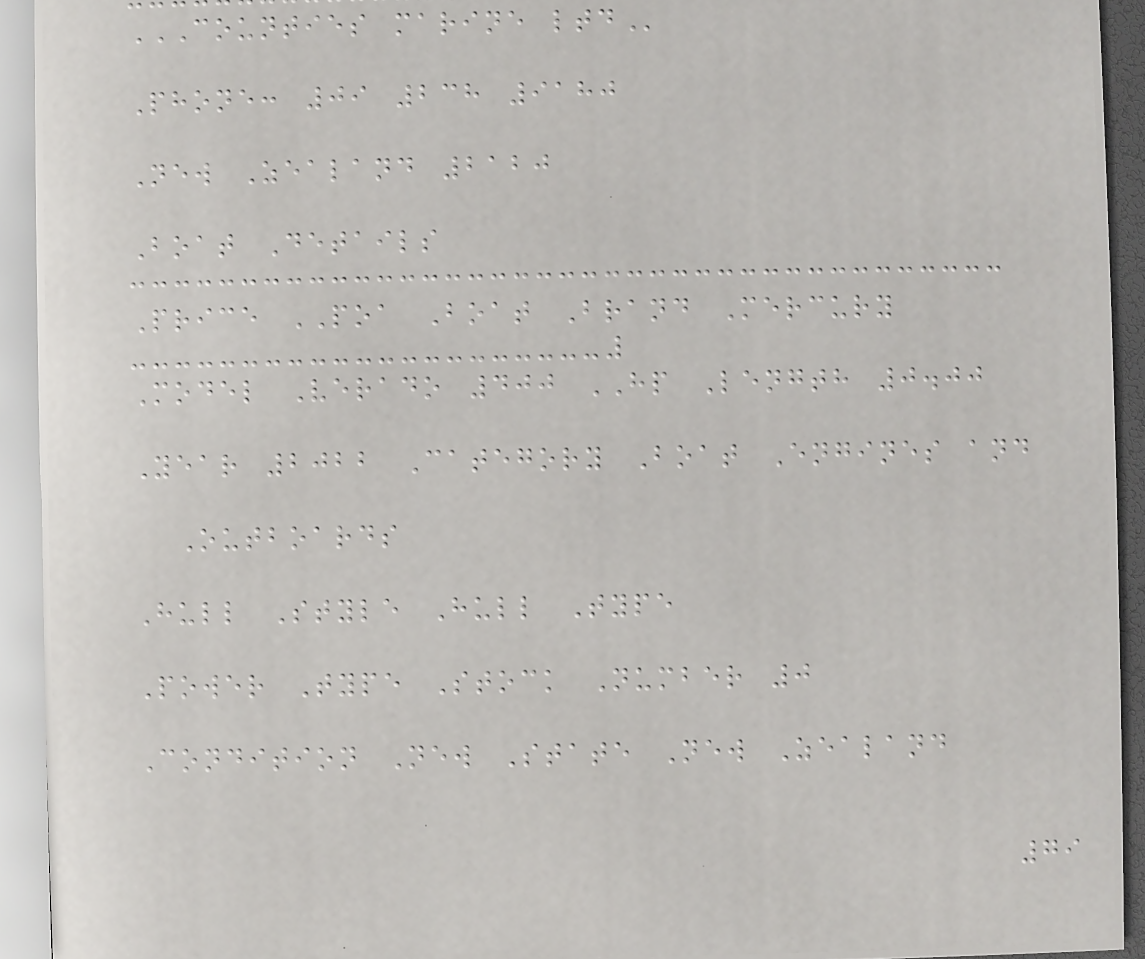COUNTIES MARINE LTD
Phone: 09 238 9180
New Zealand 2120
Boat Details
Price POA Boat Brand Mercury
Model Verado 400 HP Length 0.00
Year 2022 Category Boat Engines and
Outboards
Hull Style Hull Type
Power Type Stock Number 0
Condition New State New Zealand
79
